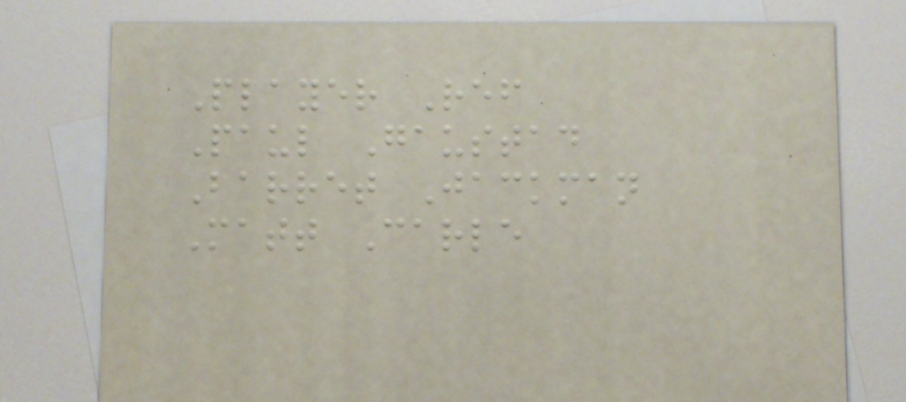Player Ref
Paul Gaustad
Barret Jackman
Matt Carle
